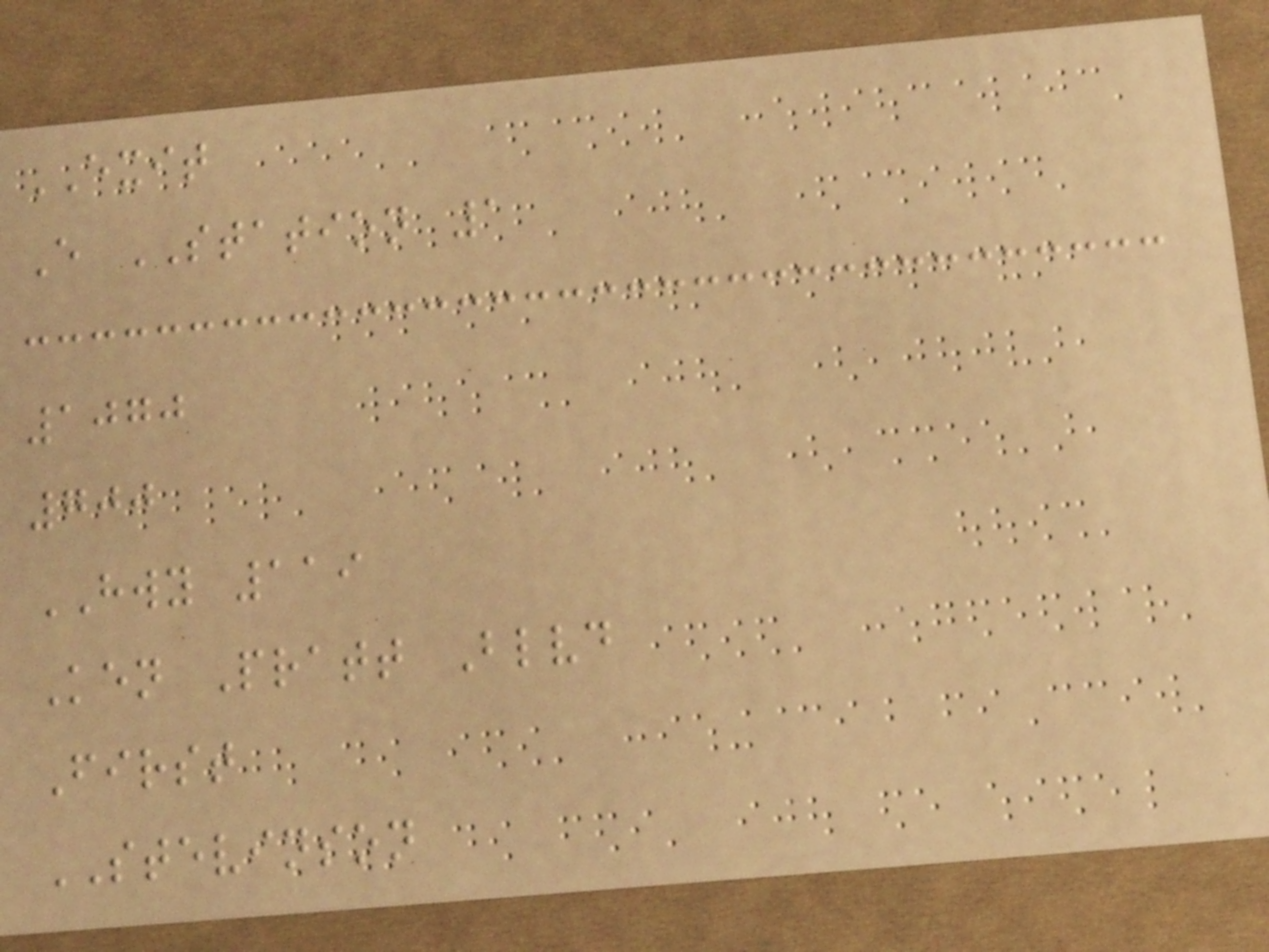EXIT
E STATION 1
1070
700
HWY 119
Ken Pratt Blvd
First
STEVINSON
